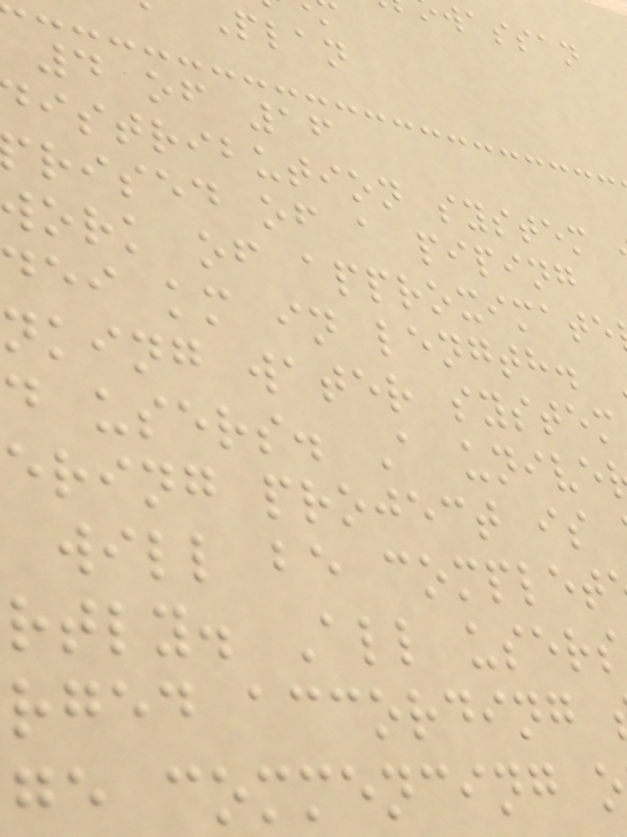plan
4 of 16
istribution system
rised of a piping
ork of approximate
dei km in length.
nking water system
d users. A unive
ering project is
will be complet
rtly. All users
rged according
ge commencing
